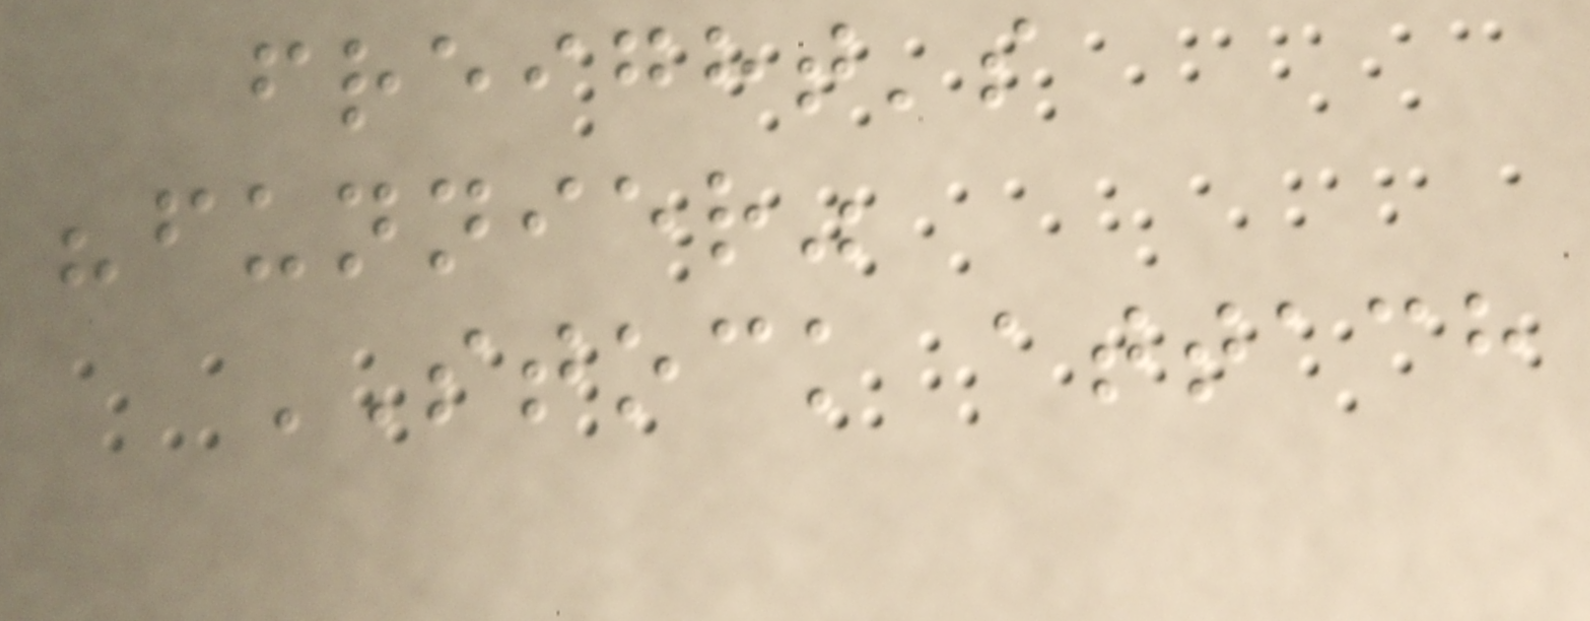freight's
"funnier"
STOCK attach
